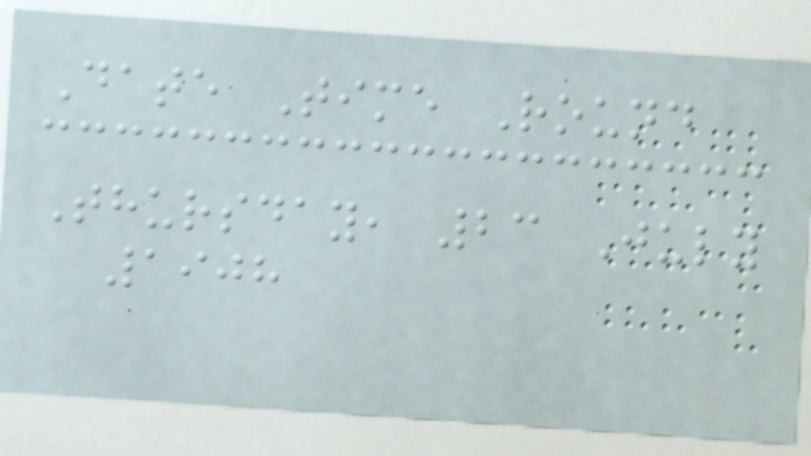Date Time Round
Thursday, 23 July
1908
